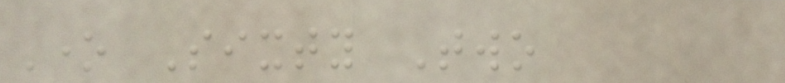One Sixty Two
